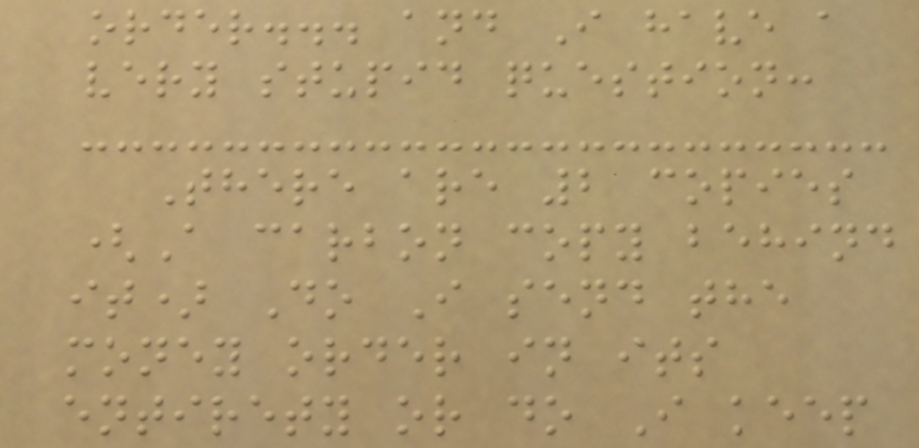order... and I have a
very stupid question:
There are 2 copies
(A carbon copy behind
it) Do I send the
money order in its
entirety or do I keep
